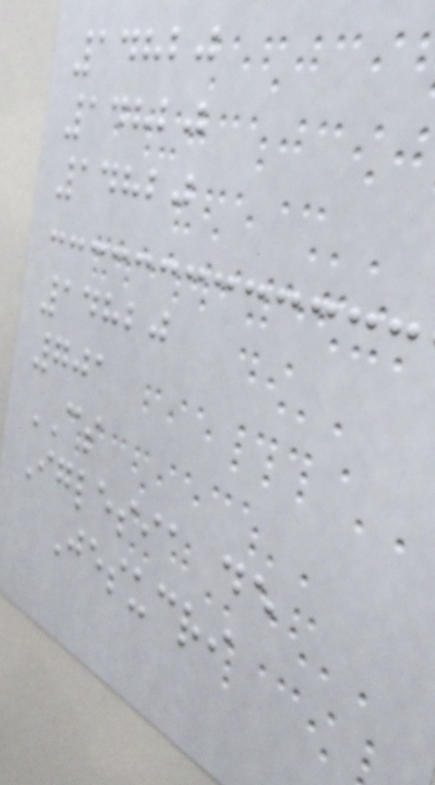14820
14820
14820
14820
701
CS
Iglesia de
Jesucri
